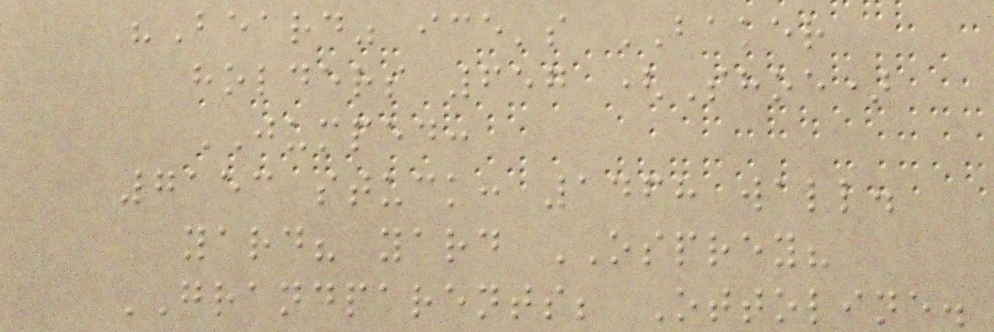"Beard" ice's BAKER
holders 657 (Shoe)
JUMPED:
7153 stuck: 1468 wall.
yard? yard OSPREY?
GRANDPARENTS; Ottoline.
